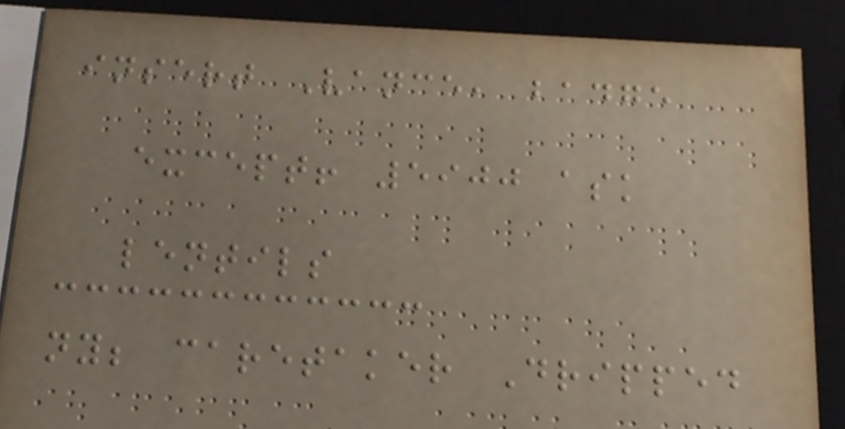insert Vance, badge
except! 5900 ask
lentils
ny; caretaker Dripped
